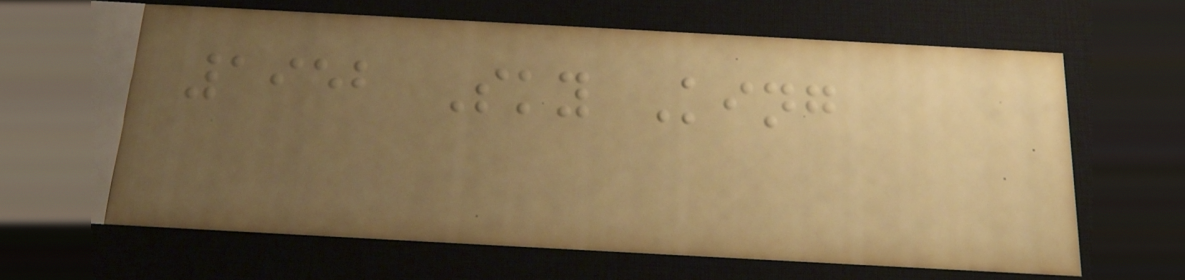1952 Sky King
